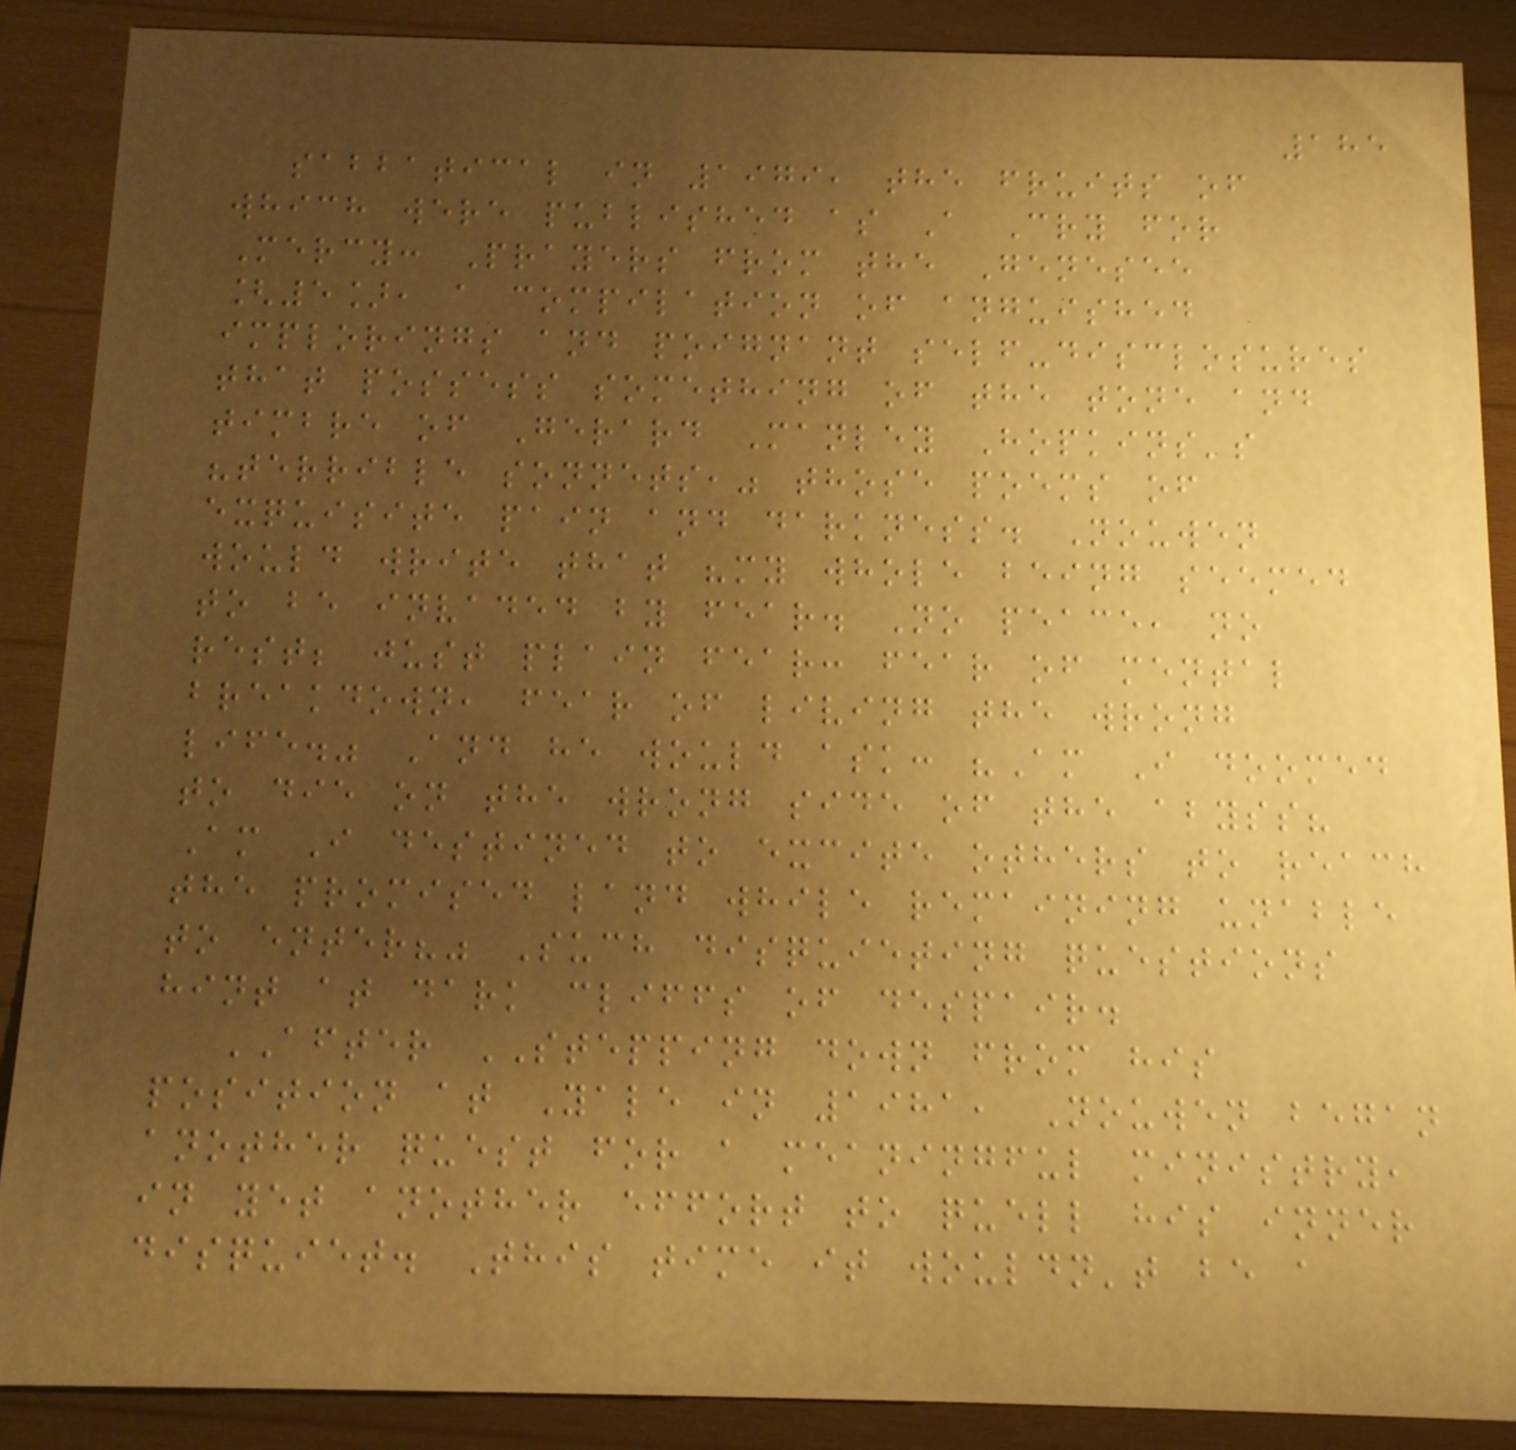185
sabbatical in 1979, the fruits of
which were published as A Cry for
Mercy: Prayers from the Genesee
[5], a compilation of anguished
implorings and poignant self-disclosures
that possess something of the tone and
timbre of Gerard Manley Hopkins's
"terrible sonnets," those poems of
exquisite pain and darkness. Nouwen
would write that "my whole being seemed
to be invaded by fear. No peace, no
rest; just plain fear: fear of mental
breakdown, fear of living the wrong
life." And he would ask: "Am I doomed
to die on the wrong side of the abyss?
Am I destined to excite others to reach
the promised land while remaining unable
to enter?" Such disquieting questions
hint at dark cliffs of despair.
AFTER STEPPING down from his
position at Yale in 1981, Nouwen began
another quest for a meaningful ministry,
in yet another effort to quell his inner
disquiet. This time it wouldn't be a
